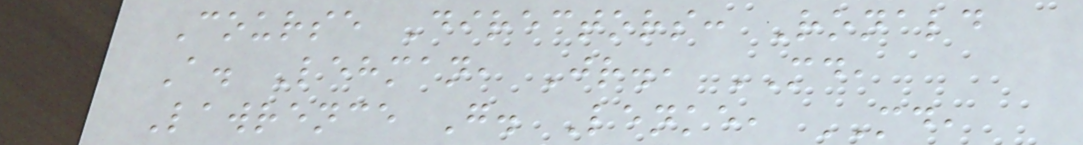Course Directors: Ronald
A. Lehman, Jr., MD,
Lawrence G. Lenke, MD,
